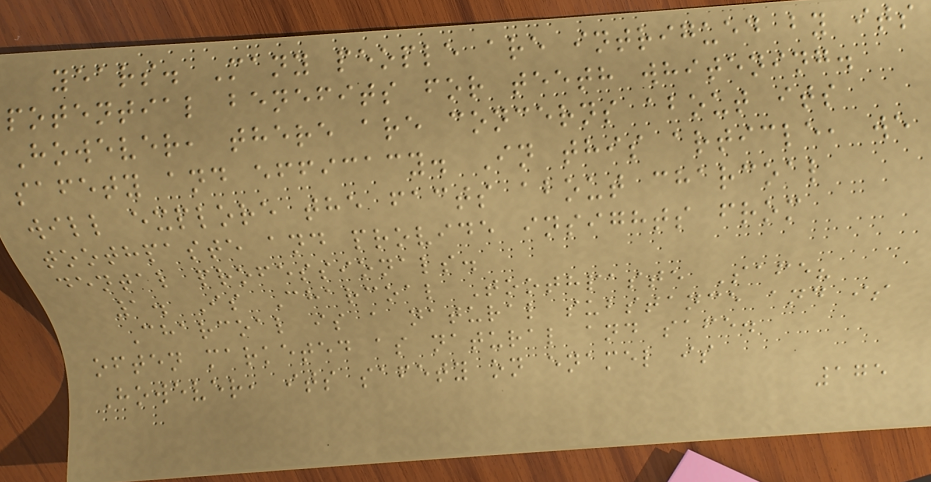years. Many people are intrigued by its
potential benefits for teeth whitening.
However, there are concerns about its
safety and efficacy. In this article, we
will explore the facts about charcoal
toothpaste and provide insights from
dental professionals.
1. Is Charcoal Toothpaste Safe?
Charcoal is a natural substance and is
often marketed as natural and safe.
However, its safety on enamel is
175
